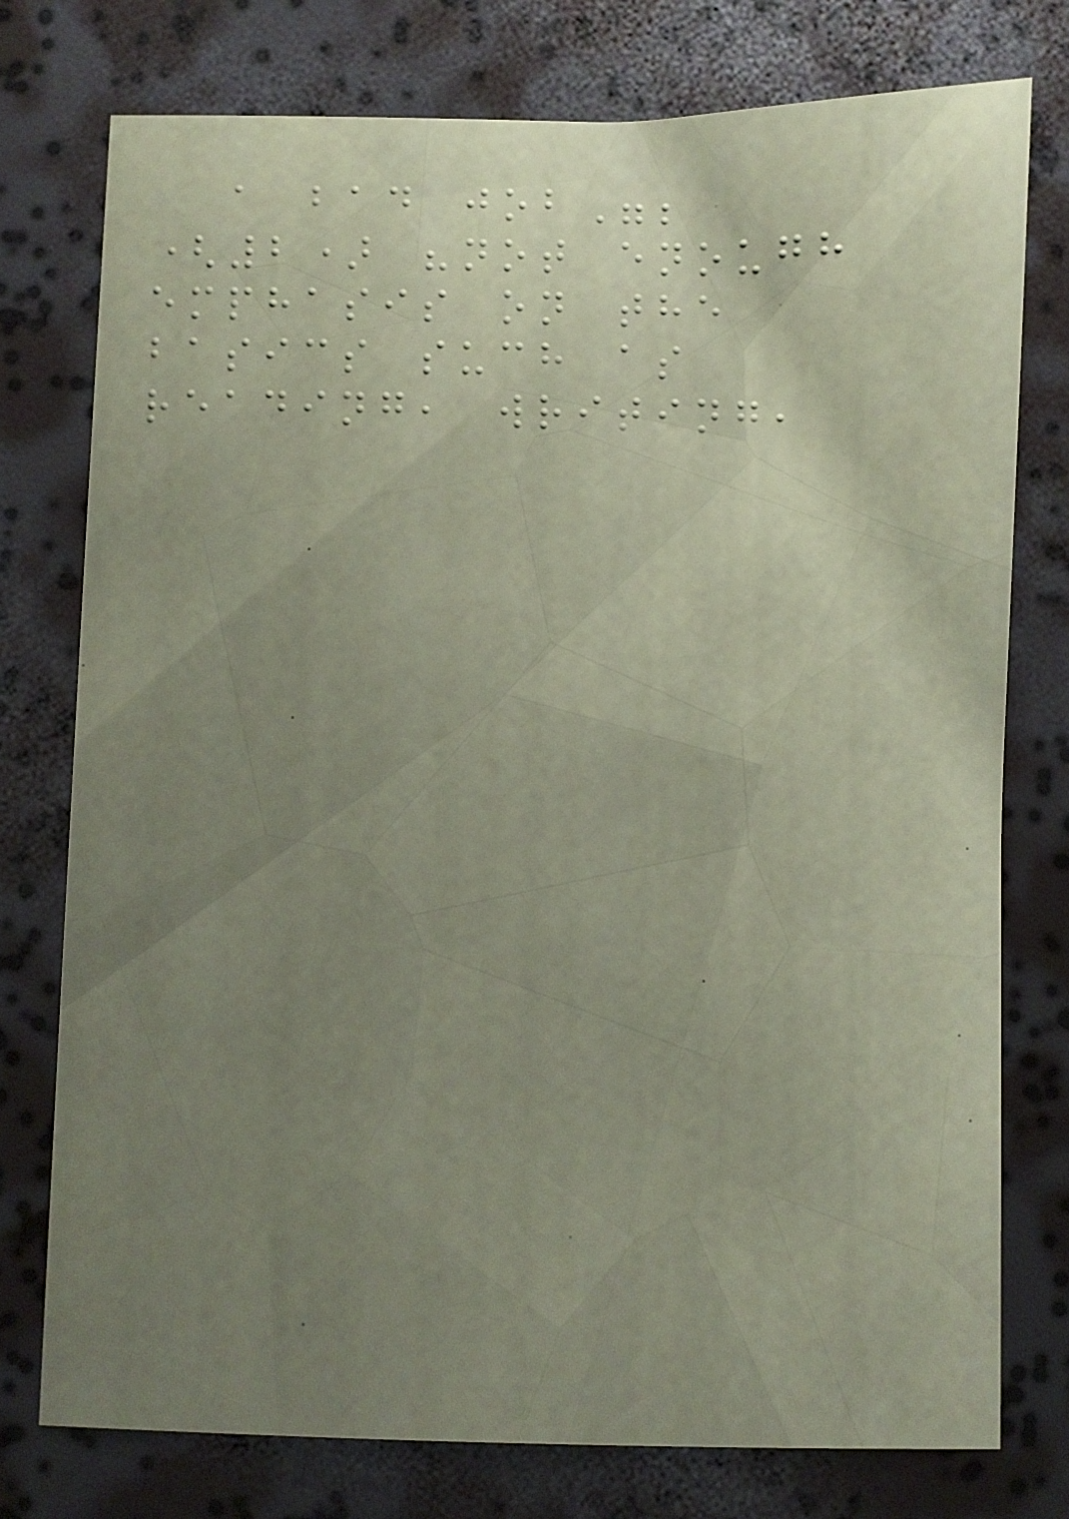a bad job";
(2) "not enough
emphasis on the
basics such as
reading, writing,
